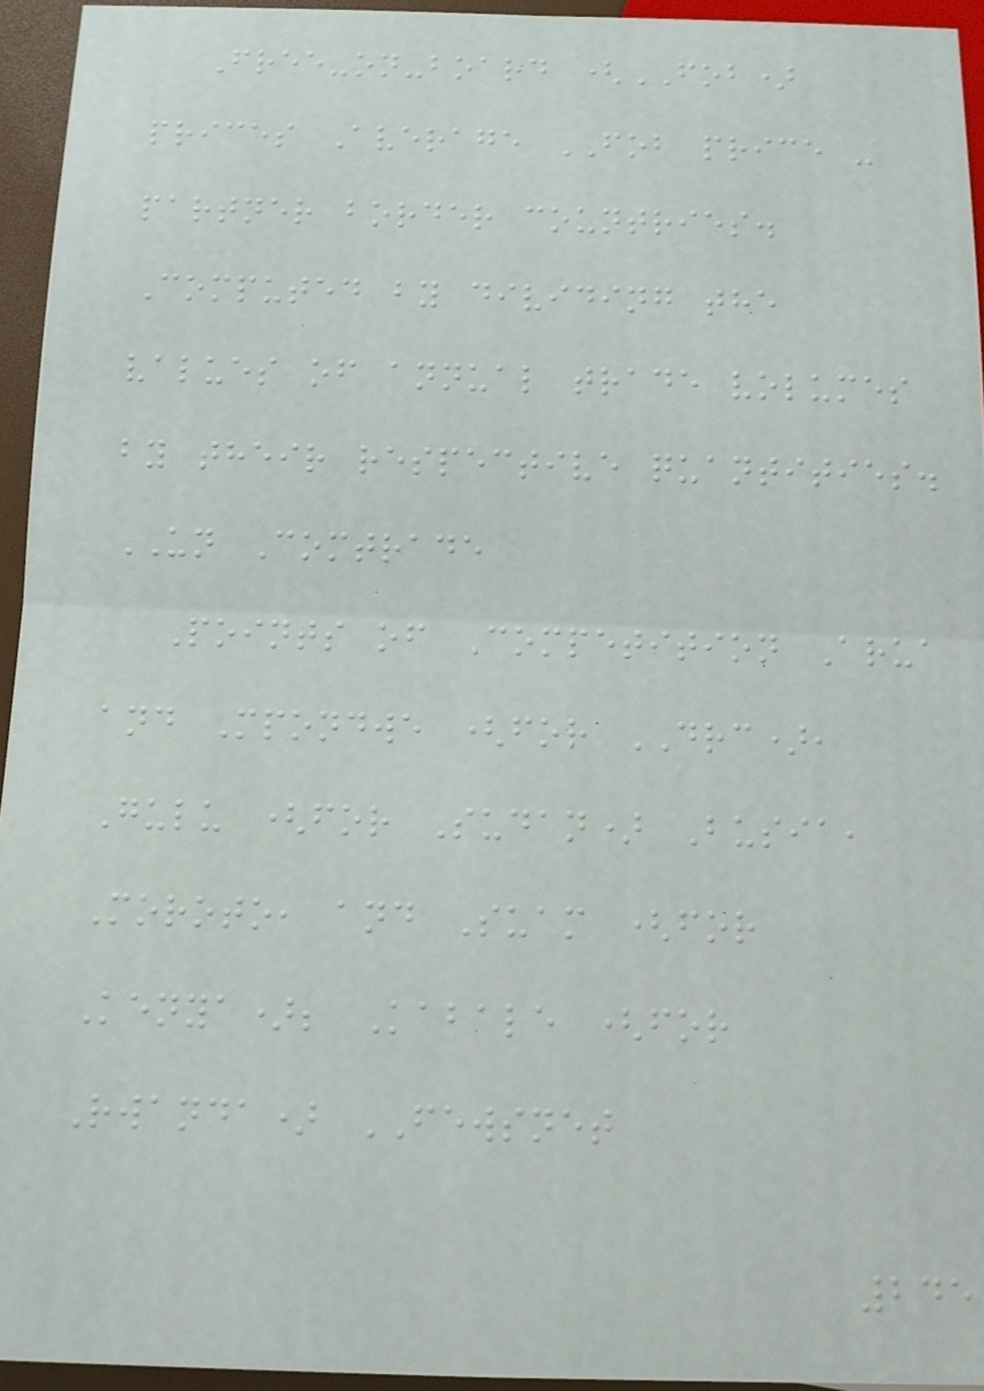Free-on-board (FOB)
prices Average FOB price -
partner border countries.
Computed by dividing the
values of annual trade volumes
by their respective quantities.
UN Comtrade
Points of Competition Arua
and Mpondwe (for DRC),
Gulu (for Sudan) Busia,
Moroto, and Suam (for
Kenya); Kabale (for
Rwanda) FEWSNET
245
